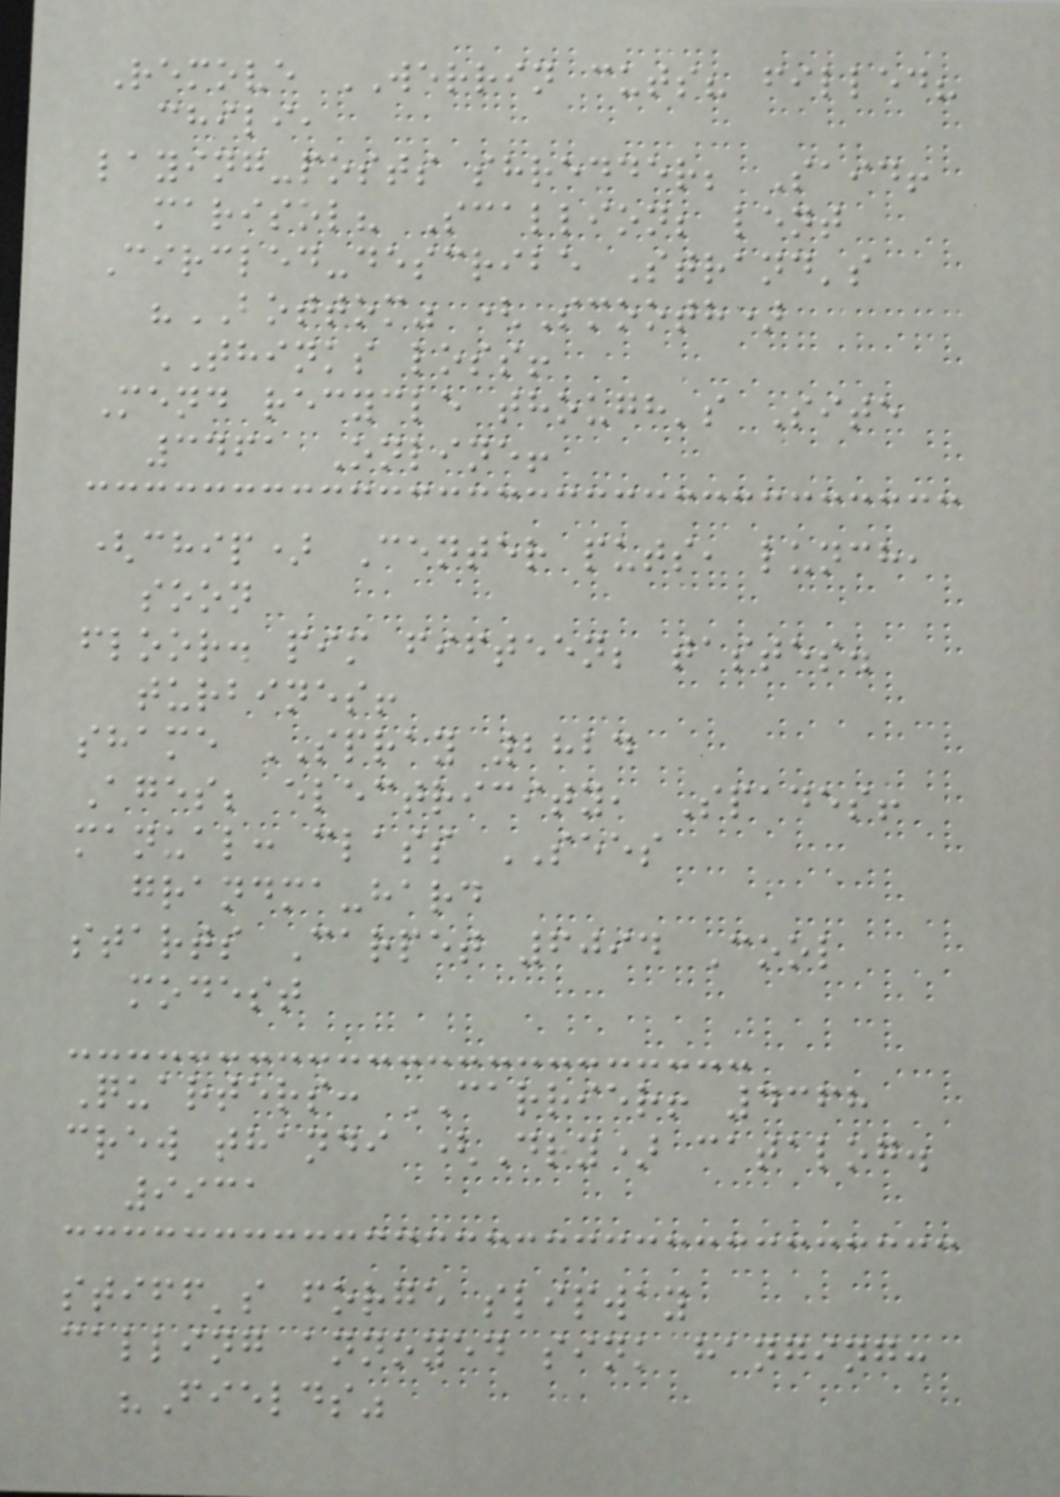Remove WERRIN cuts? filled?
chili,
laying-posts shredder; Said!
marisol? Scallion; lent
Circled-describe Strand's
"BOTTOM" (Smooth)
THINKS loss!
Mend recycle though's Site
3461 Online!
(chip) Center puts, lunch,
soon
floor. pim fifteen; tastes.
turbines!
shame SPRAY 2824
Ages; electricity, Spades!
manual: class SEES
grandma-hard
starts Carpet 6094 Cool
modest
Quarters: CARRIER! 4368
crew thandi (Dry) catalog.
9931
stiff's forge slipway
calling annoyed sink hanging:
"Fields"
